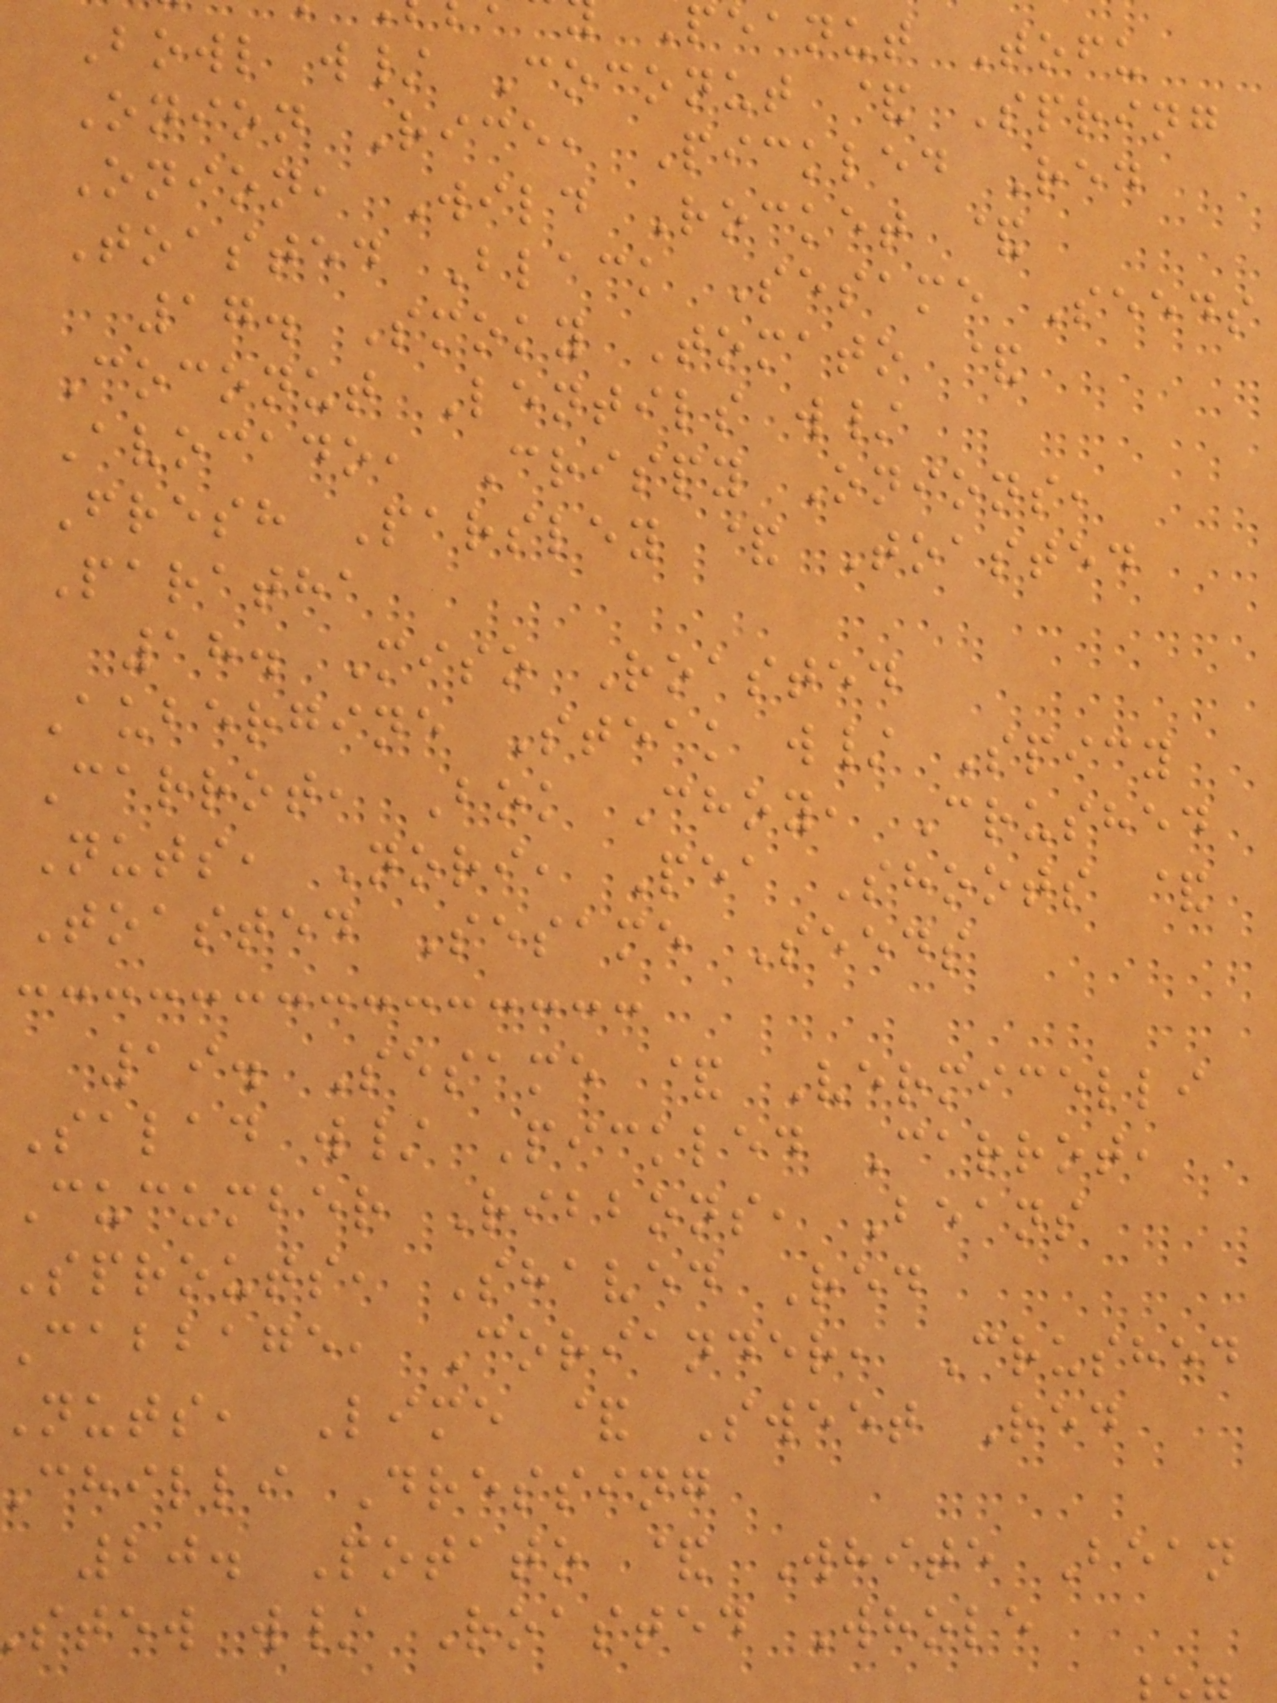peanut Tofu
Bowl w/ Coconut & Spring
Onion Rice, Pickled Red
Onion, Wild Rocket &
Toasted Black Sesame Seeds
17. Smoky Tomato &
Coconut Lentils w/
Avocado, Crispy Onions,
Fresh Parsley & Toasted
Paratha
18. Miso Roasted
Aubergine Steak w/ Spicy
Carrot, Bok Choy, Crushed
Nuts, Nori, Pea Shoots &
Toasted Sesame Seeds
19. Sesame & Vermicelli
Salad w/ Pickled Carrot,
Cucumber Ribbons, Beans
Sprouts, Shaved Red
cabbage, Coriander, Crushed
nuts, Lime & Sweet Red
chilli Dressing
20. Potato & White Bean
stew w/ Roasted Whole
